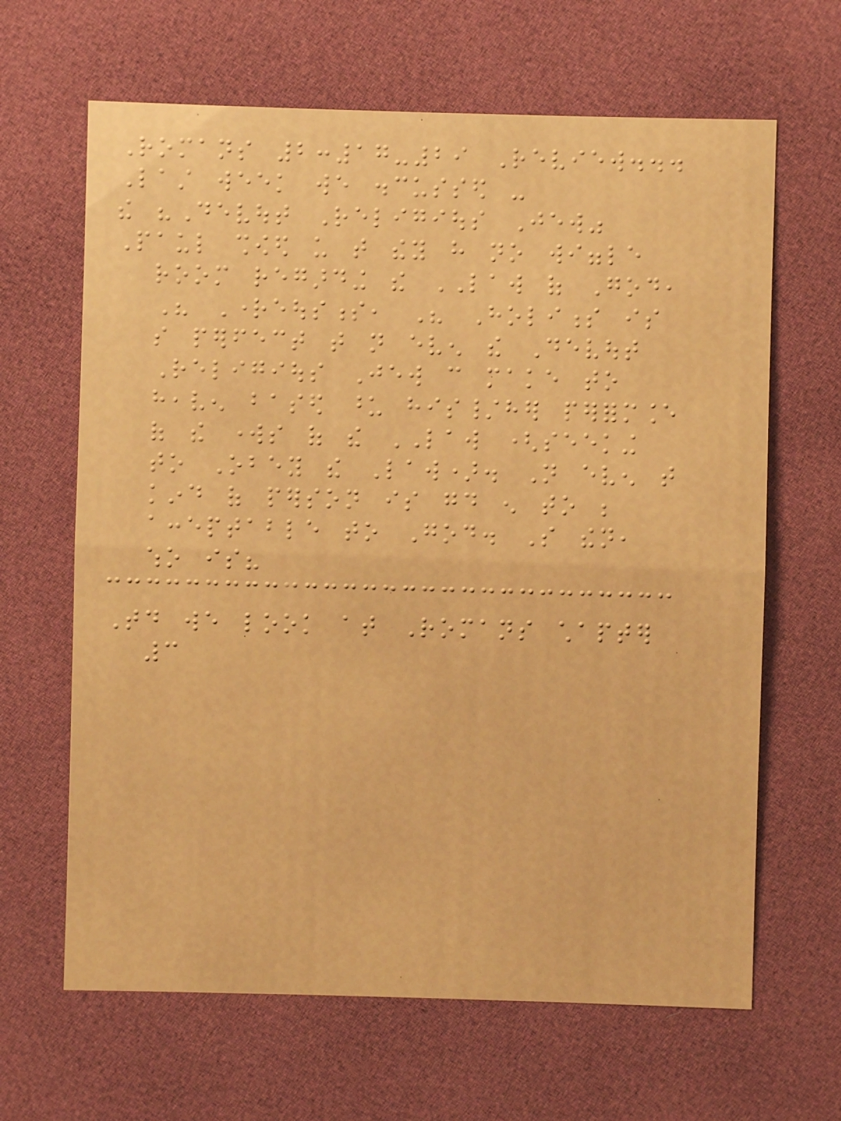Romans 2:17-29 Review...
Last week we discussed -
the "Devout Religious Jew"
Paul showed us that they have no wiggle
room regarding the LAW of God,
His Righteousness, His Holiness is
so perfect that not even the Devout
Religious Jew can make to
heaven based upon his/her performance
of the works of the LAW (seeking
to Obey the Law). Not even that
kind of person is good enough to be
acceptable to God. So then,
who is?
Today we look at Romans chapter
3
